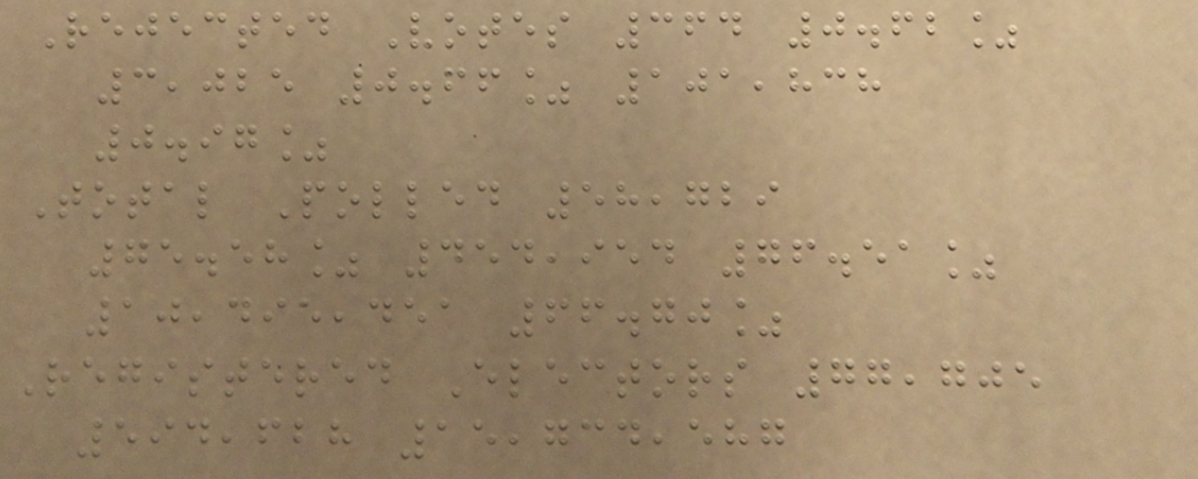Rejected Votes 364 0.62%
3,025 0.66% 101,838
0.97%
Total Polled 58,729
75.58% 454,954 76.51%
10,495,451 66.70%
Registered Electors 77,705
594,628 15,734,587
